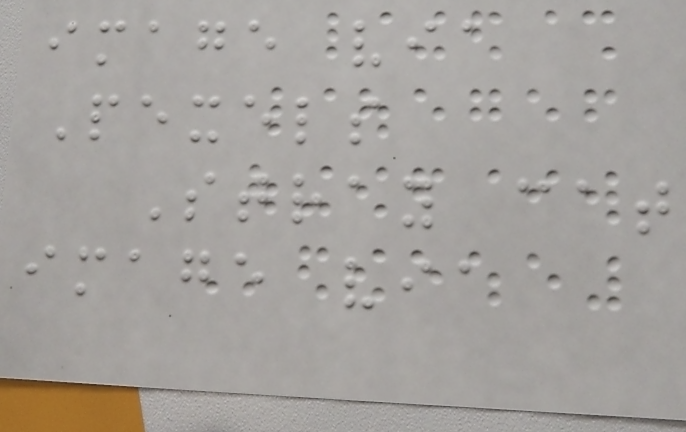image via
Pexels
Stray cat
image via
